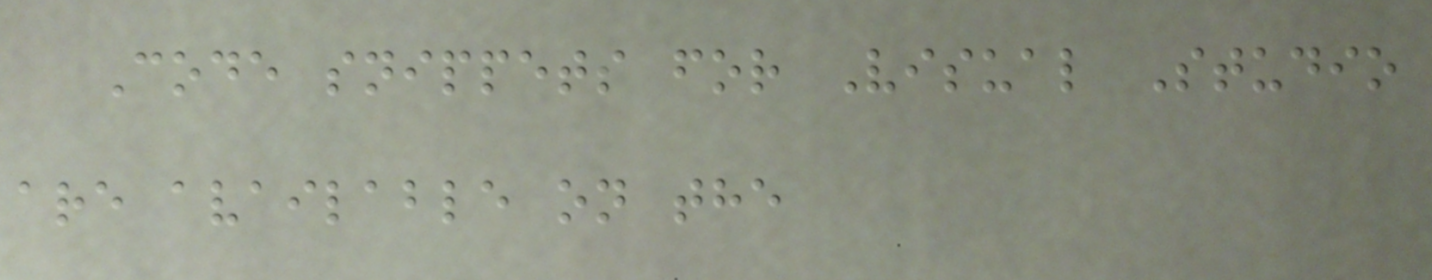Code snippets for Visual Studio
are available on the
